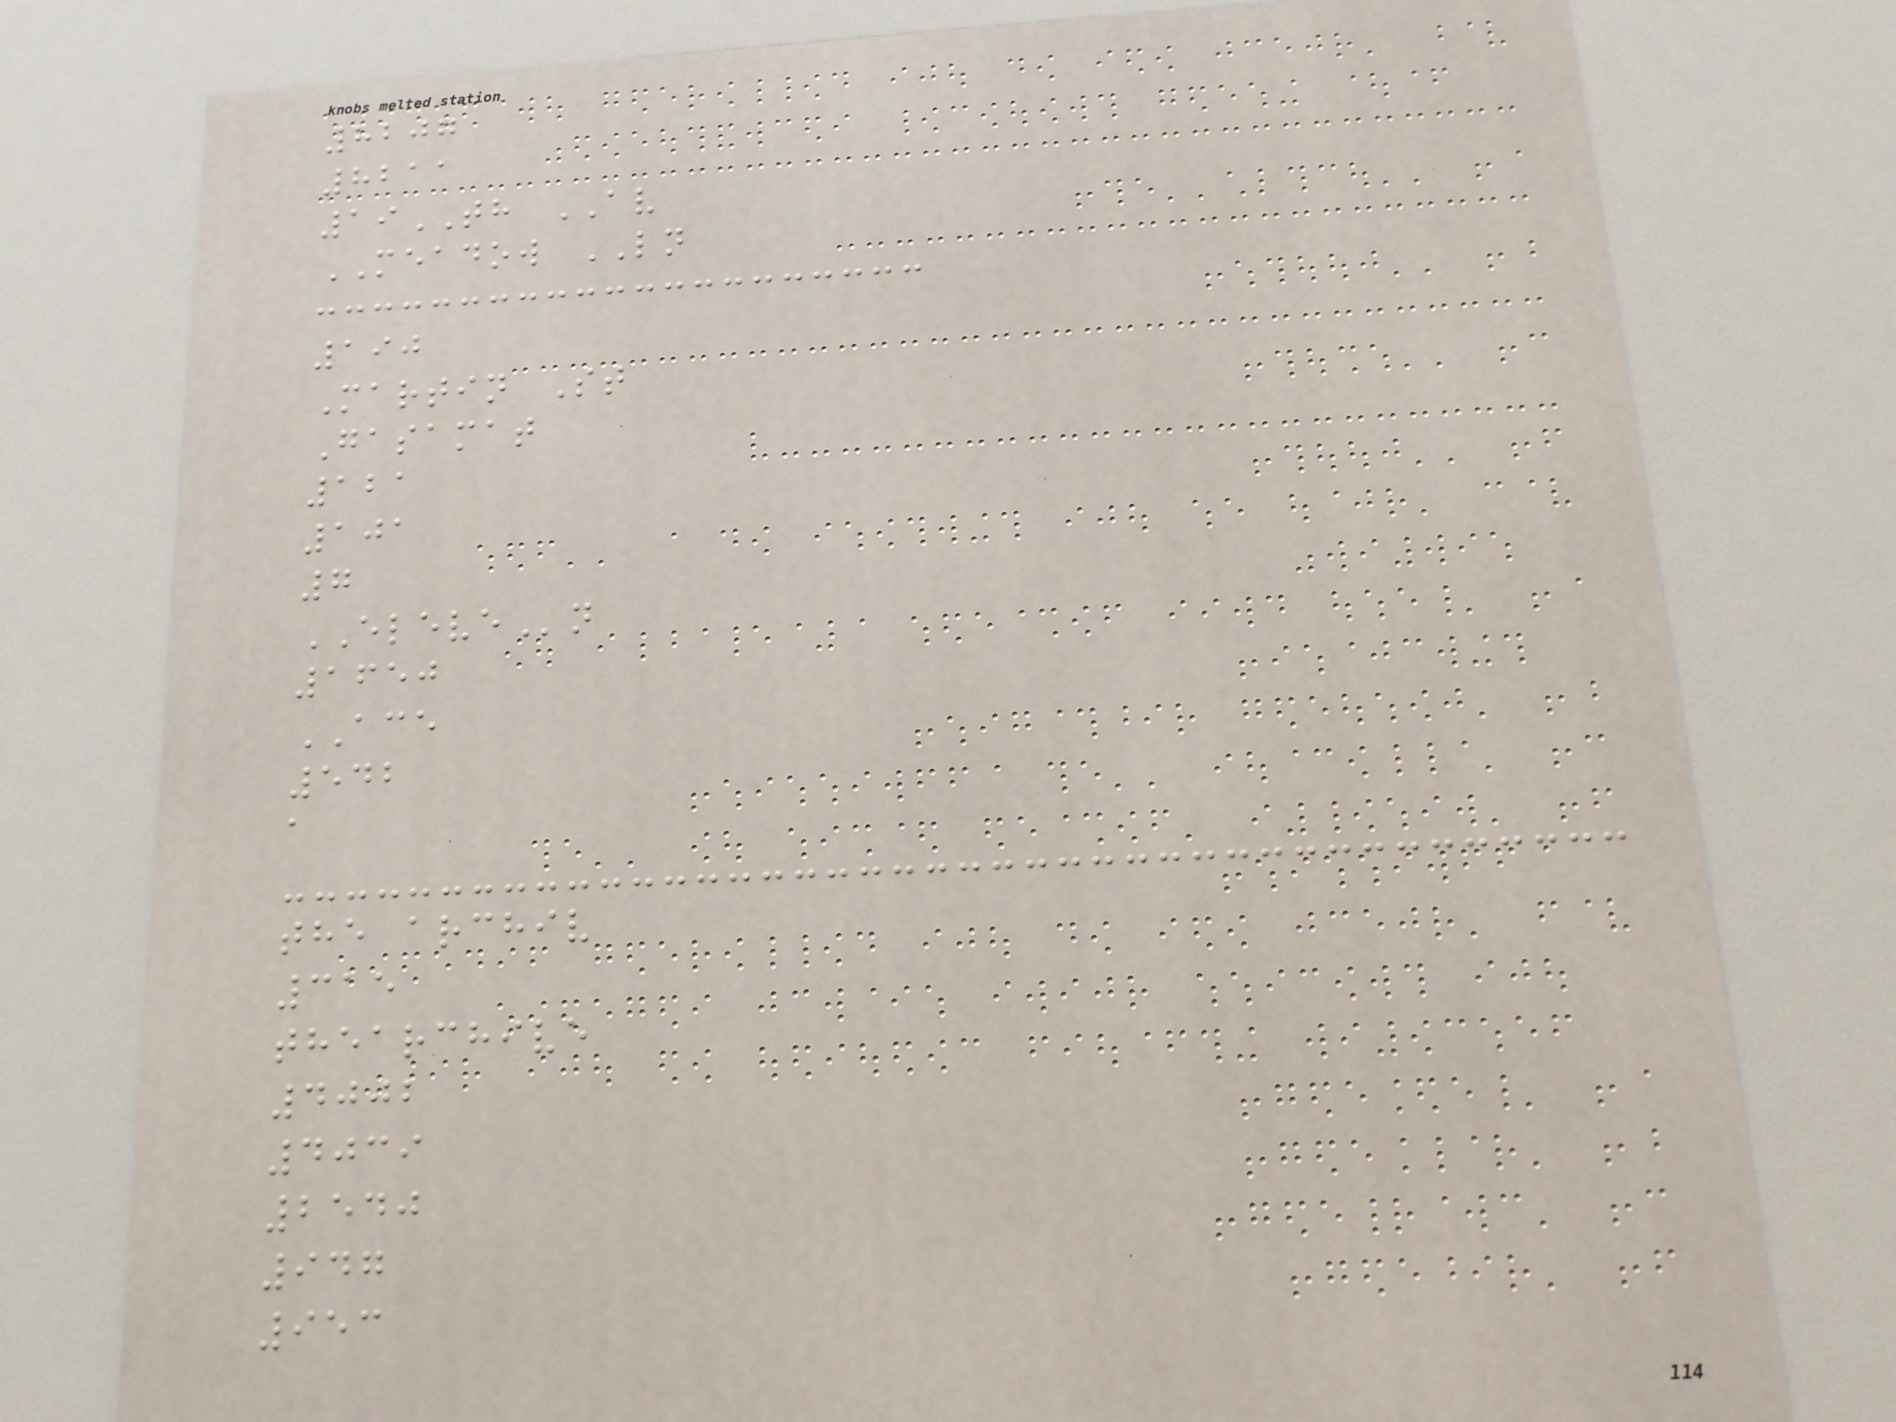8207
8211
19TH AV
MEADOW LN
190
Martin St
Gasamat
121
101
7
ELEVEn
1650
ACE
542
a
the archiv
315
thearchive
4002
4039
2540
947
953
